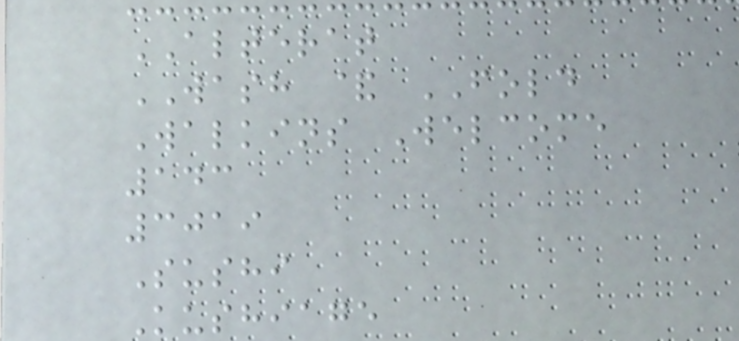ALTERAT
WASH & FOLD
Walkins Welcome
143
3019
Sushi
Kushiage
